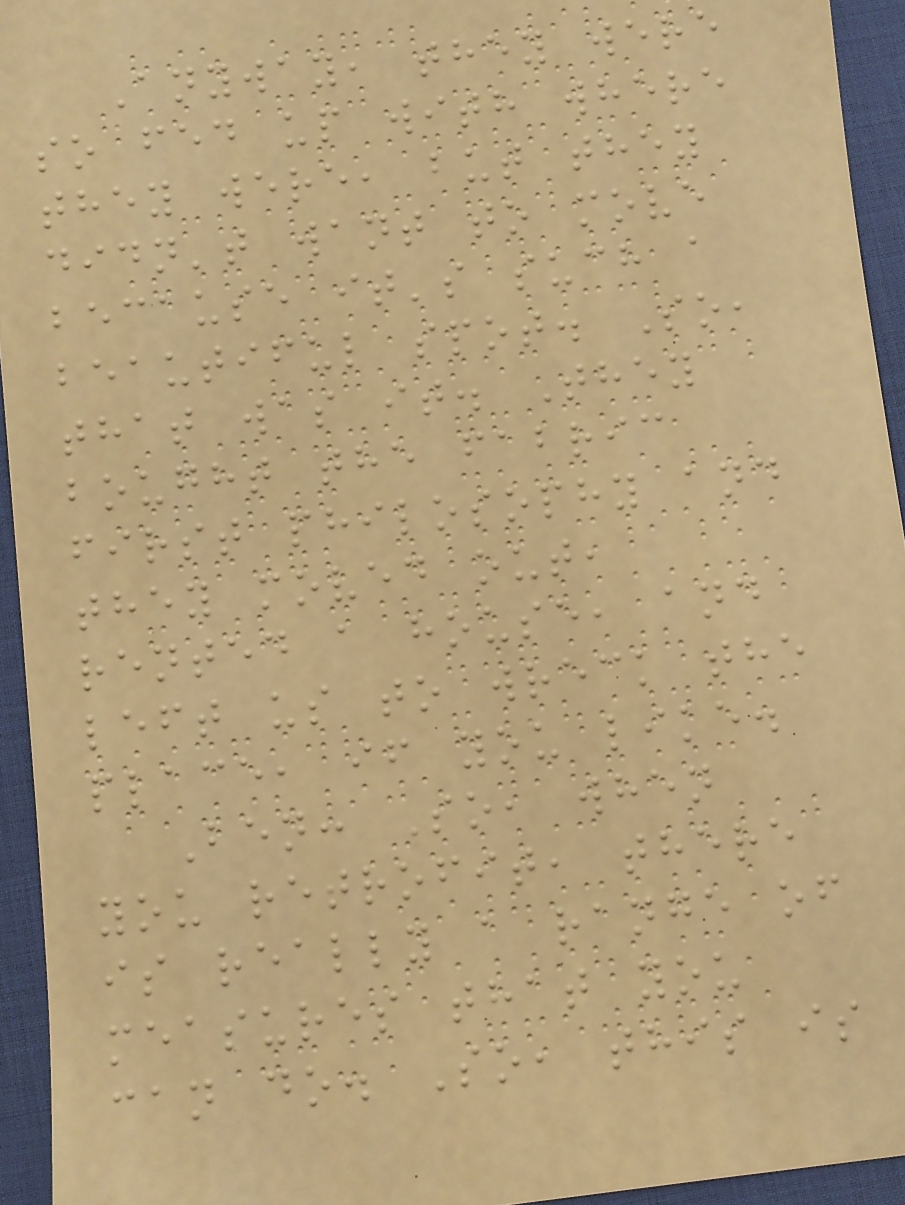Anyway, they were
so fed up with where
they were, but they
didn't want to move
because it's such a
beautiful spot. So,
that was it. They
bought the fabric
first philosophy and
they moved out,
rented a house, and
left us to wreck the
place, if you like.
Ben: So, when
you retrofit, there
is really a range of
measures that you
can do. So, this is
